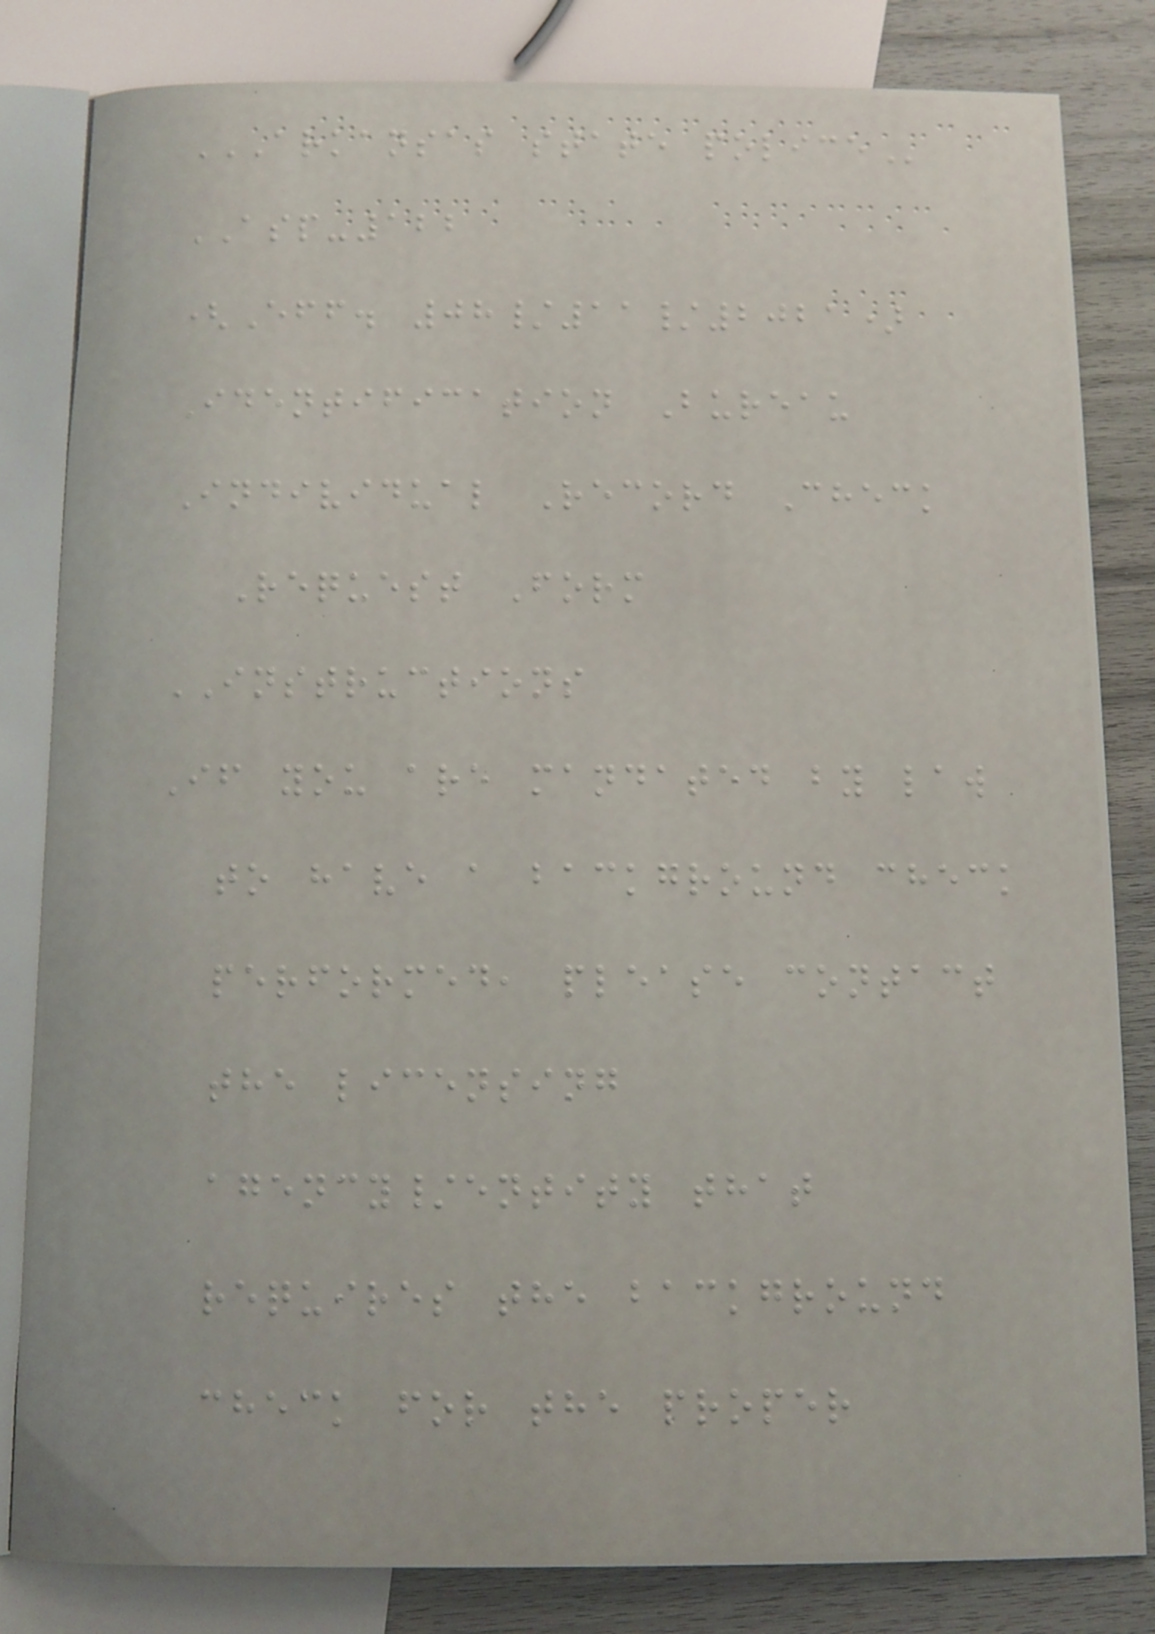ARKANSAS STATE POLICE
ASP-122
(Eff. 08/11/2021)
Identification Bureau
Individual Record Check
Request Form
INSTRUCTIONS
If you are mandated by law
to have a background check
performed, please contact
the licensing
agency/entity that
requires the background
check for the proper
